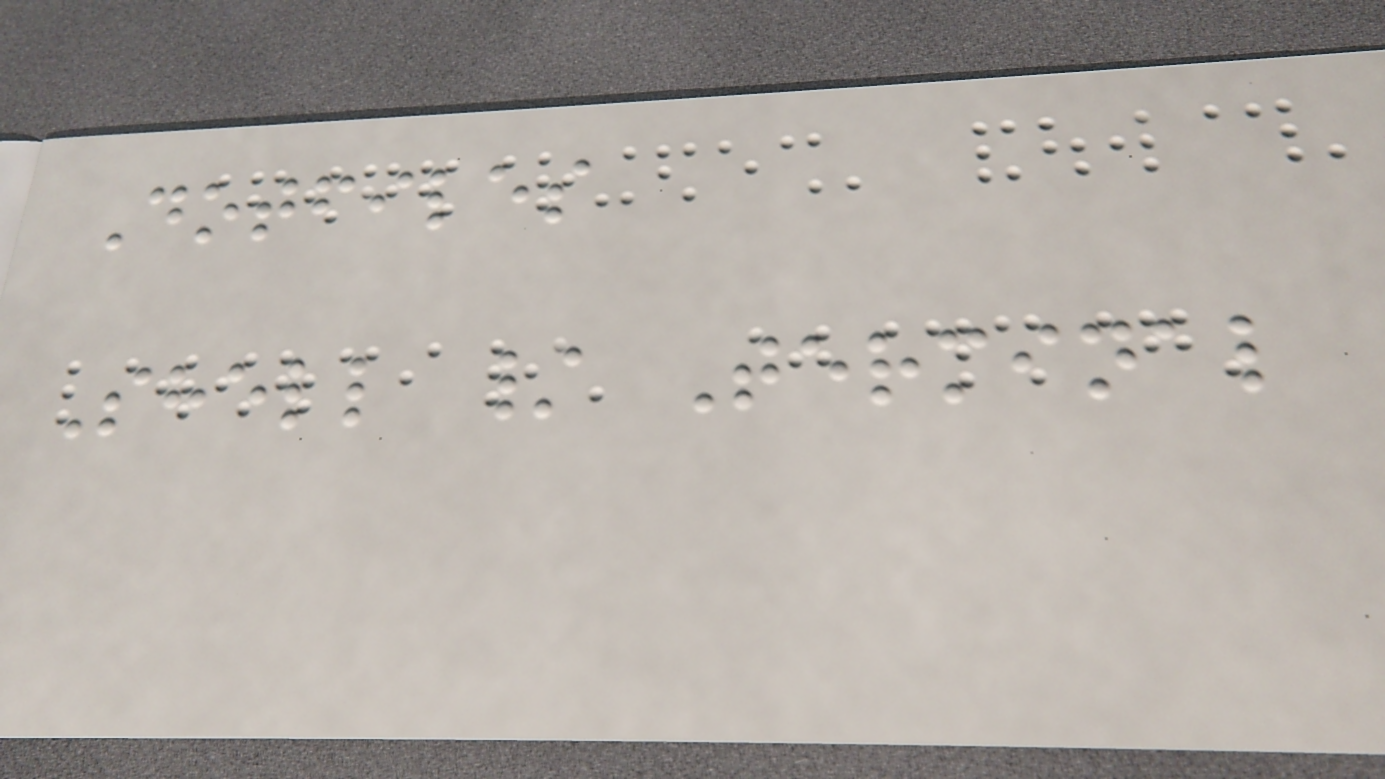Dotfiles
Shell / Terminal
